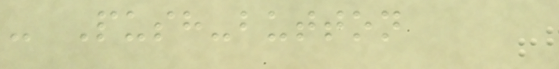- Push-button
